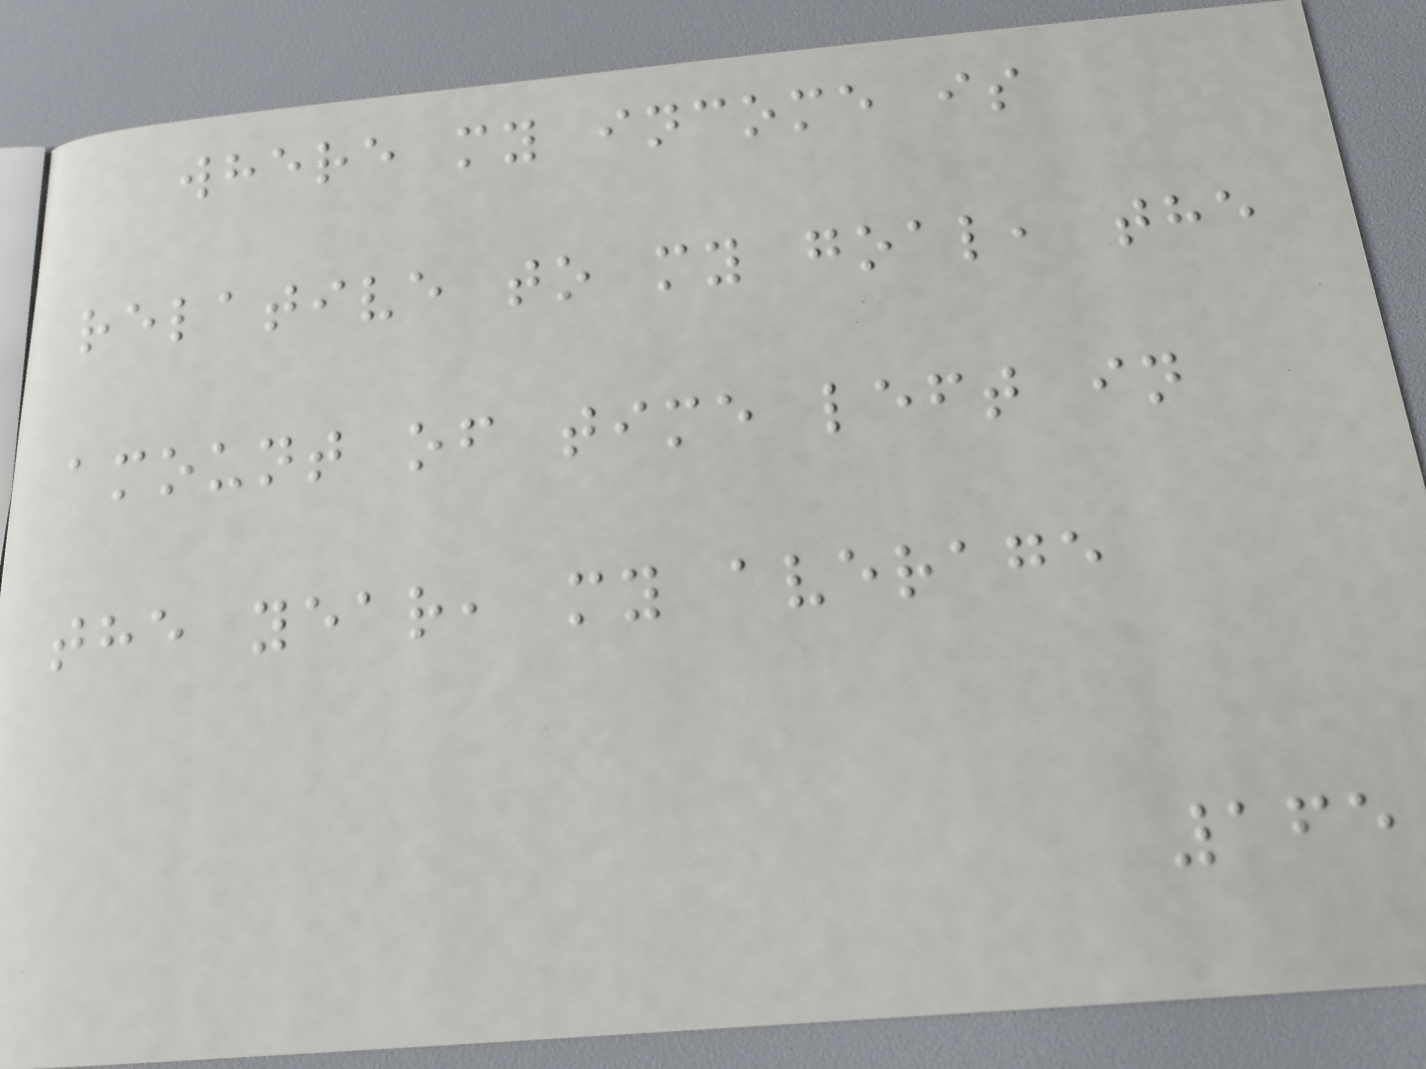where my income is
relative to my goal, the
amount of time left in
the year, my average
165
